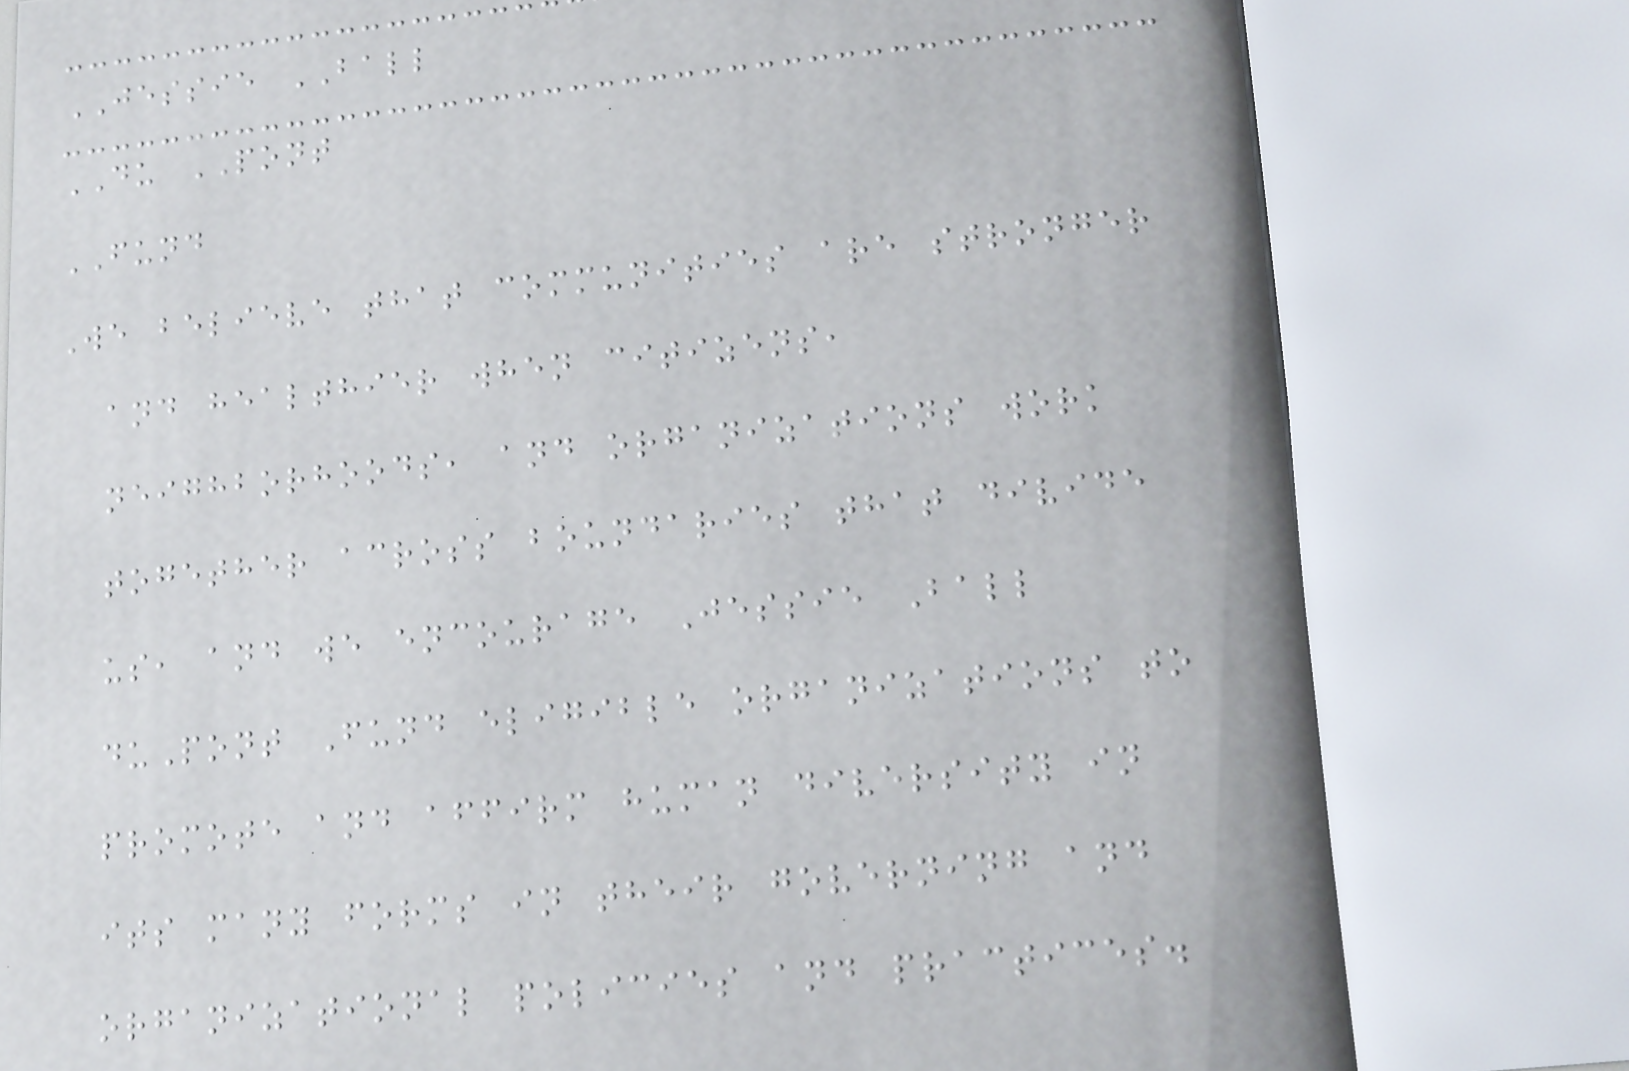JESSIE BALL
DU PONT
FUND
We believe that communities are stronger
and healthier when citizens,
neighborhoods, and organizations work
together across boundaries that divide
us, and we encourage Jessie Ball
duPont Fund eligible organizations to
promote and affirm human diversity in
its many forms in their governing and
organizational policies and practices.
